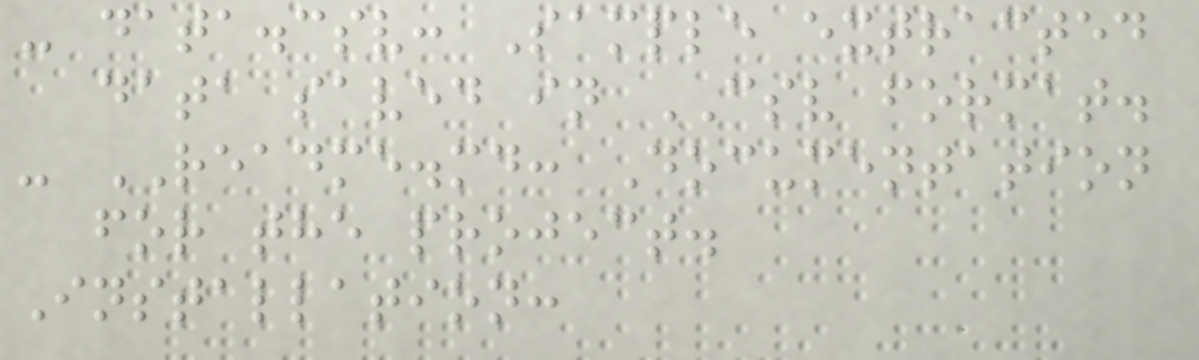- data.csv: Sample extracted
data saved in CSV format.
- README.md: Documentation
for the project.
Installation:
